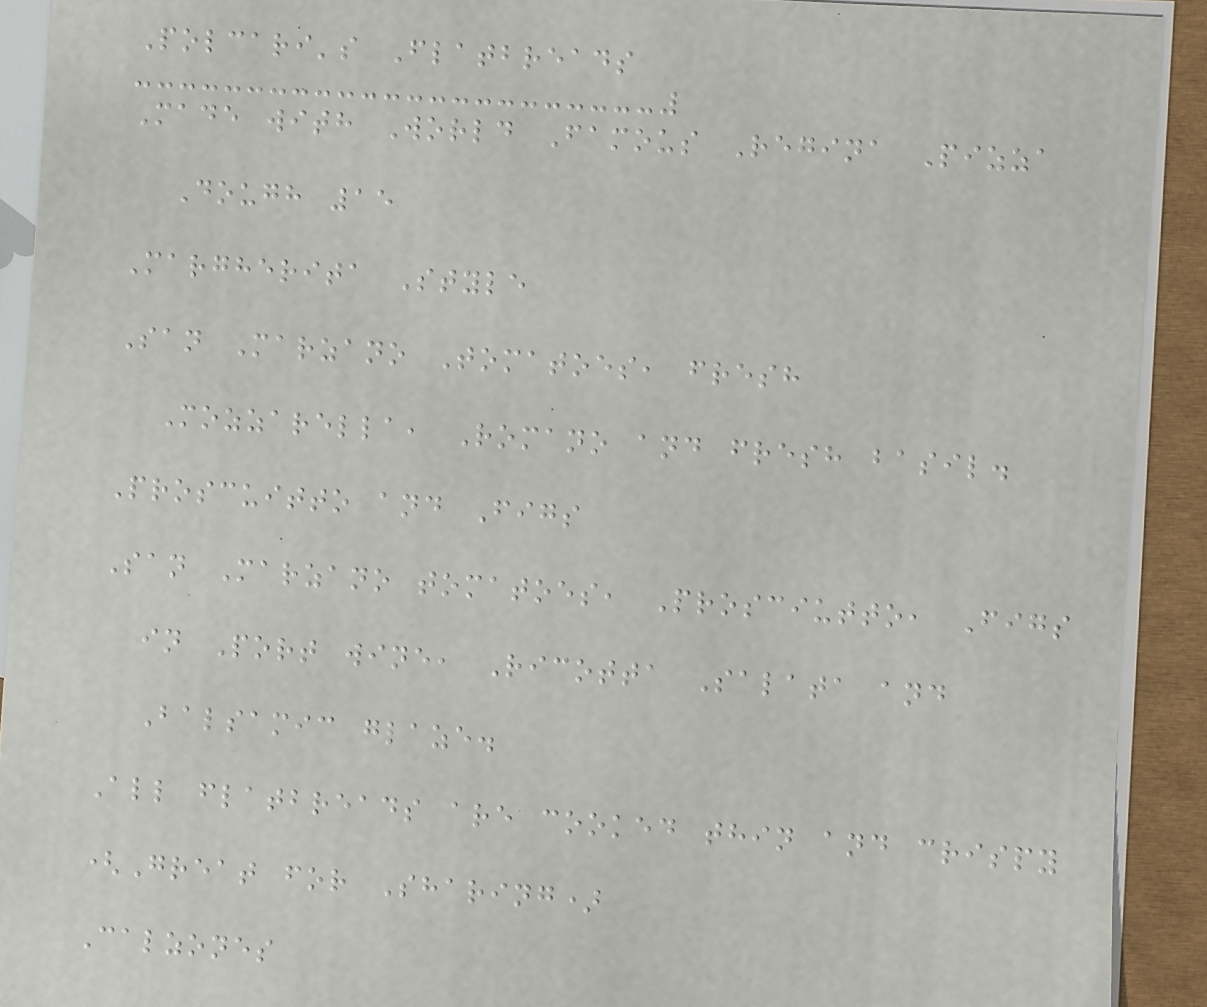Polcari's Flatbreads
Made with World Famous Regina Pizza
Dough 15
Margherita Style
San Marzano Tomatoes, fresh
Mozzarella, Romano and fresh basil.
Proscuitto and Figs
San Marzano tomatoes, Prosciutto, Figs
in Port wine, Ricotta Salata and
Balsamic glaze.
All flatbreads are cooked thin and crispy
(Great for Sharing)
Calzones
